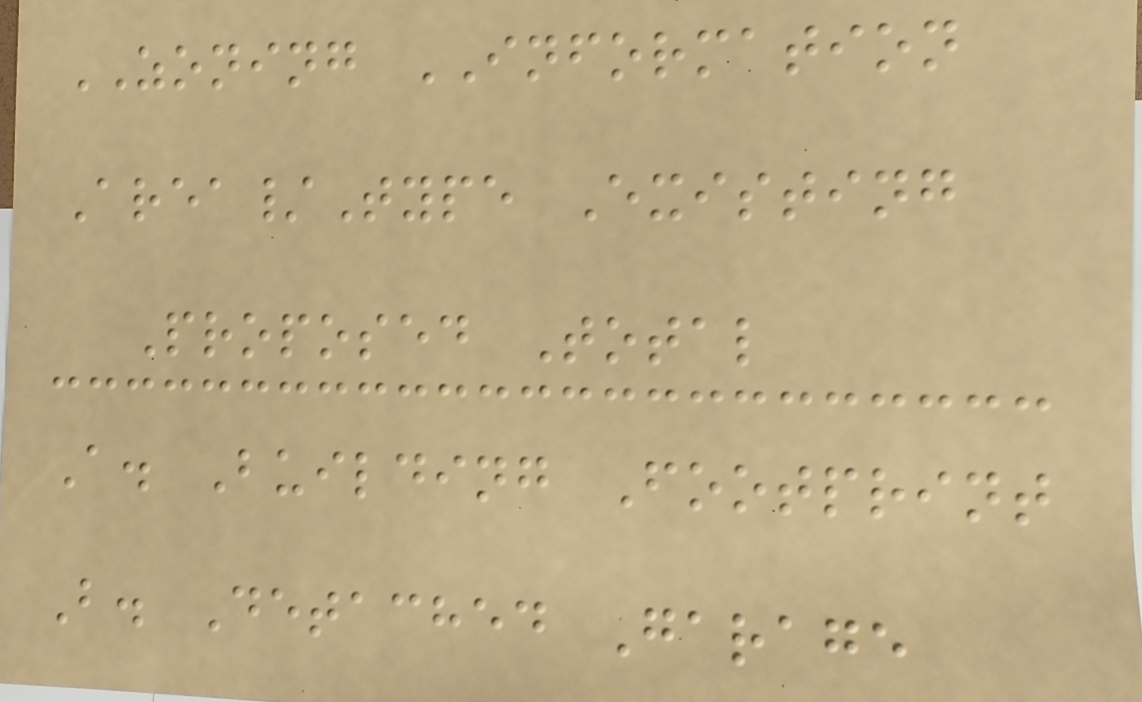ZONING INFORMATION
Area/Type Existing
Proposed Total
A. Building Footprint
B. Detached Garage
